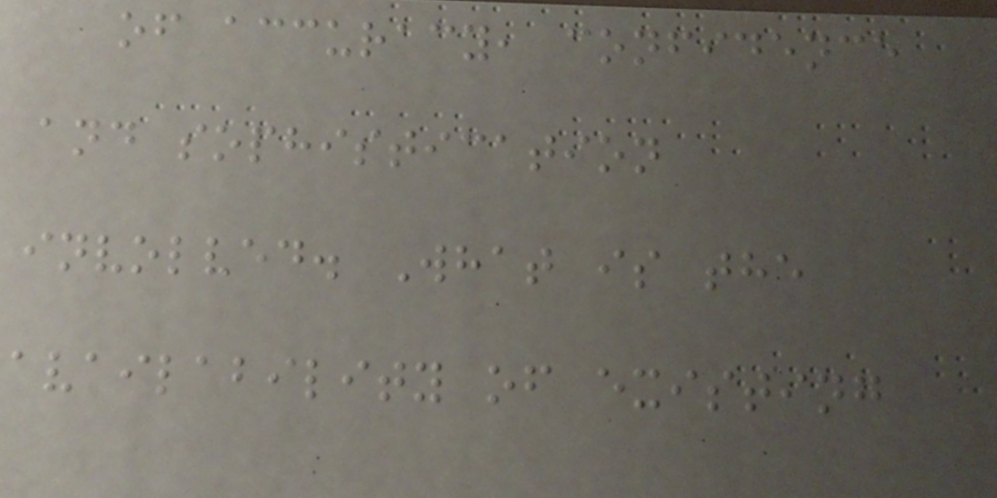of accuracy, confidence
and sophistication
involved. What is the
availability of existing
